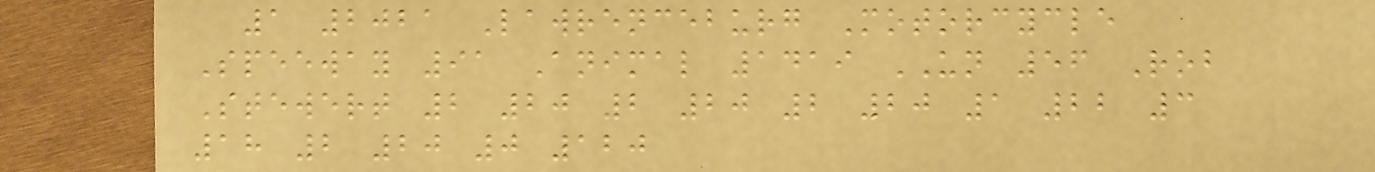1 2021 Lawrenceburg Motorcycle
Speeway 91 Animal 1419 UN 56 Rob
Stewert 2 20 2 20 2 20 1 22 3
18 2 20 0 120
